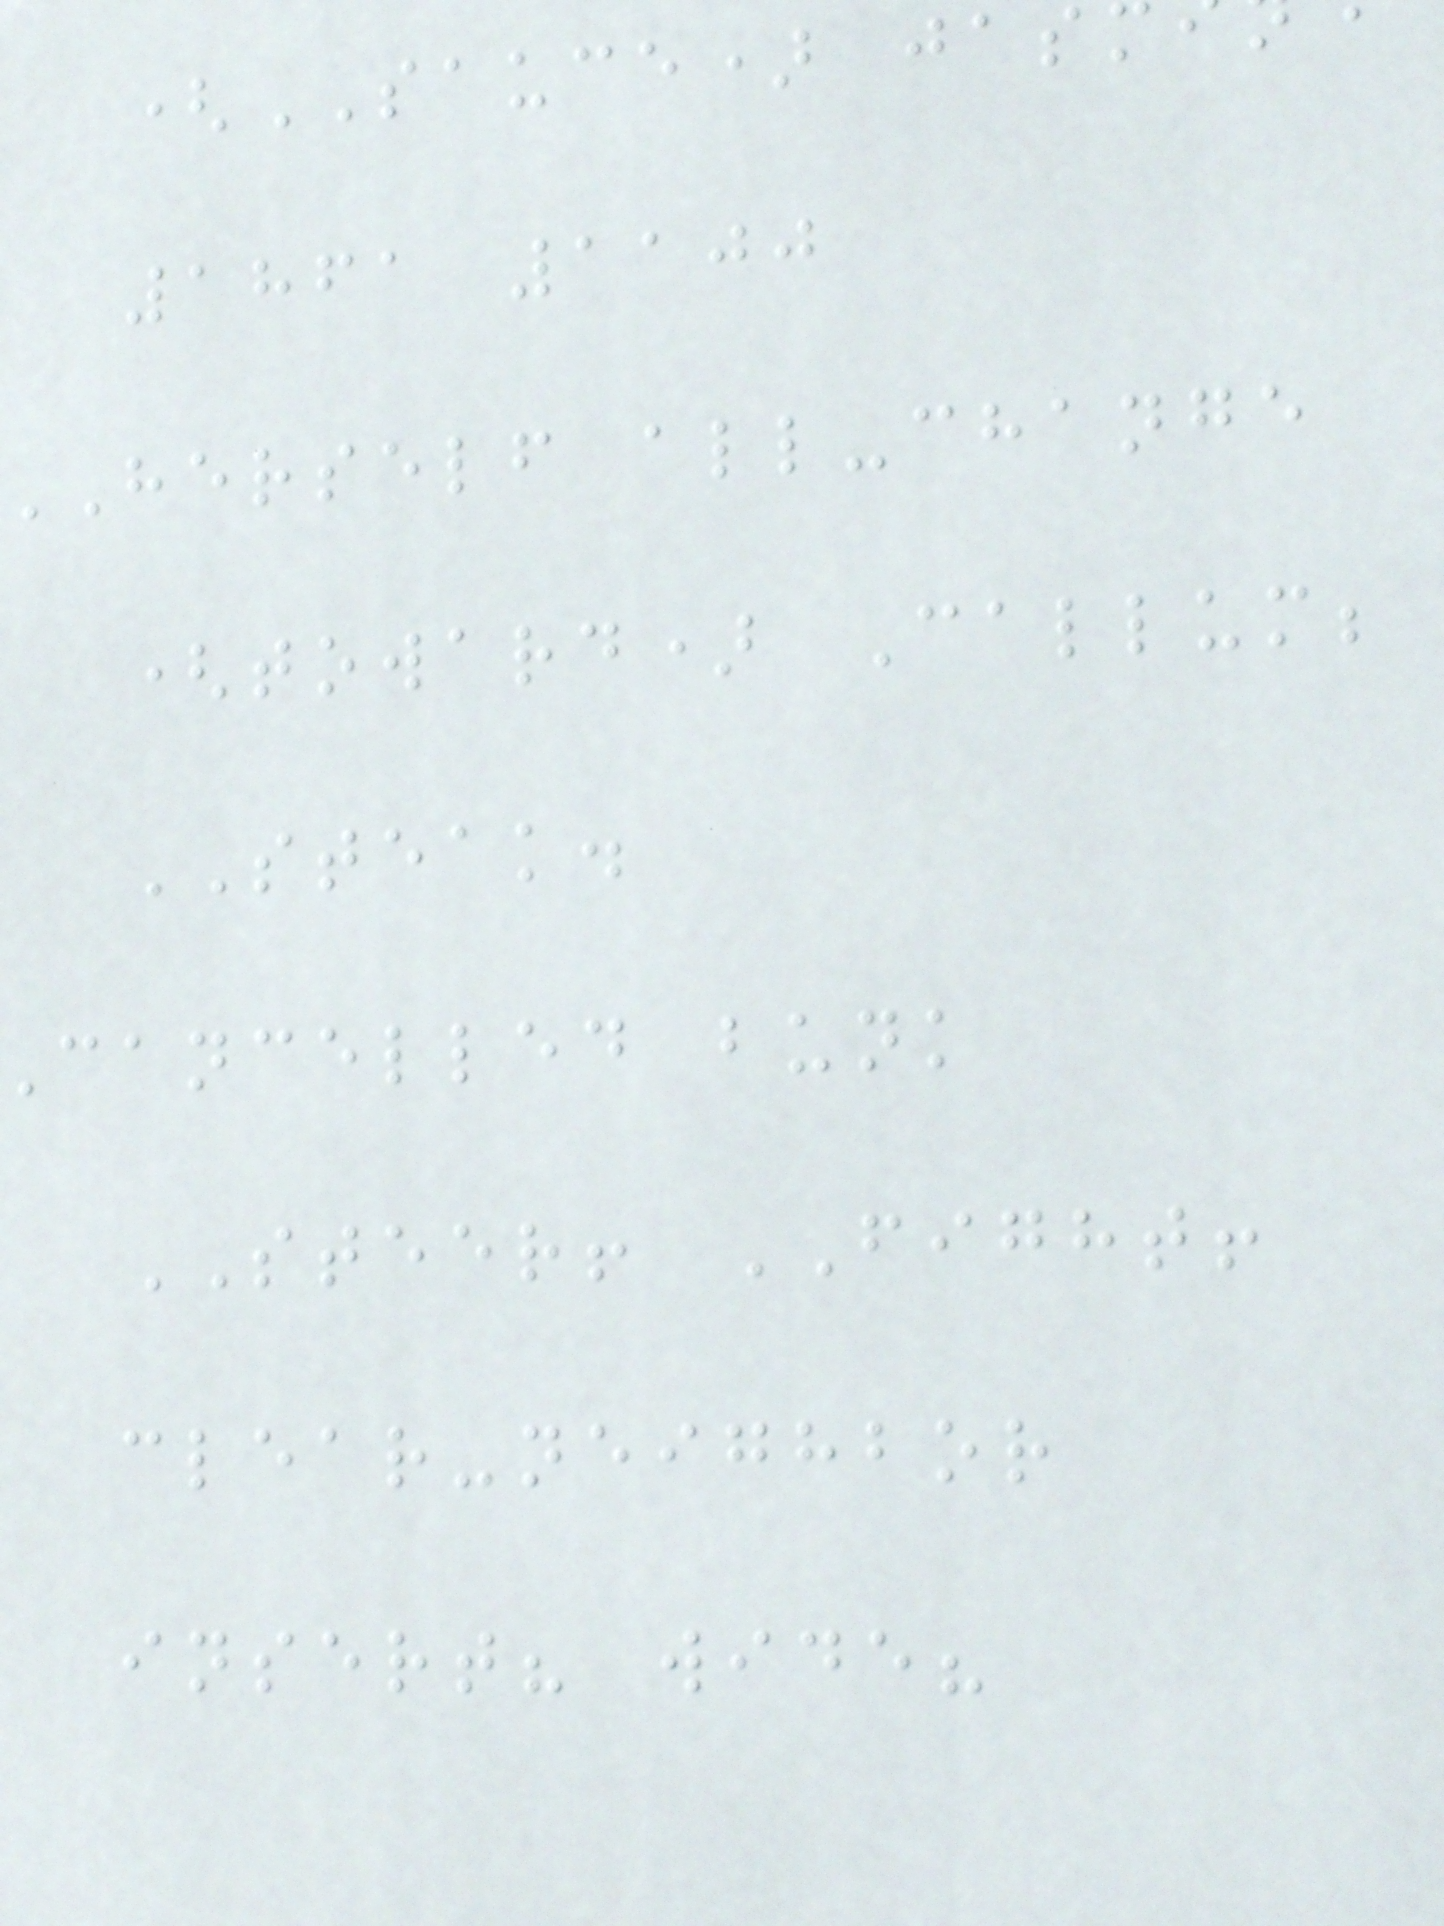(SAUCE) jas
1861 1100
herself all-change
(toward) Callum;
STEAK.
cancelled bunk
STEER! FIGHT!
clear-neighbor
insert? wide?
